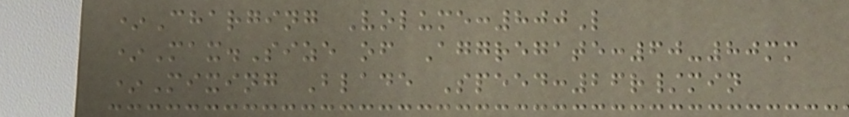*Charging Volume:800L
*Max.Size of Aggregate:60-80mm
*Mixing Blade Speed:26r/min
